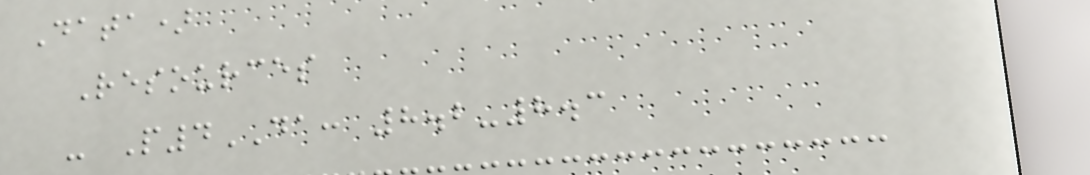Data)
Resources
- P4DA: 8.2-8.3
